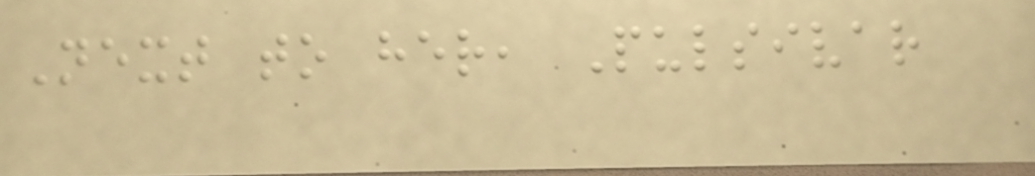Next to her, Pulsivar
